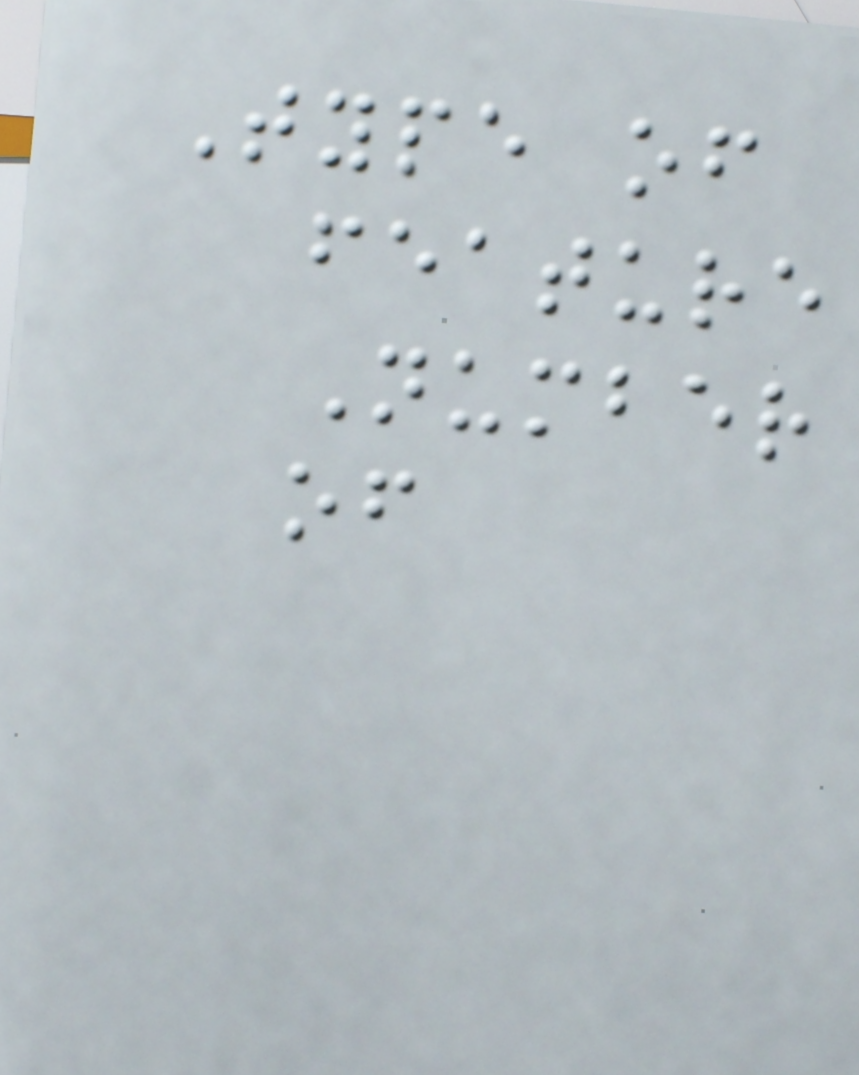Type of
feature
Number
of
